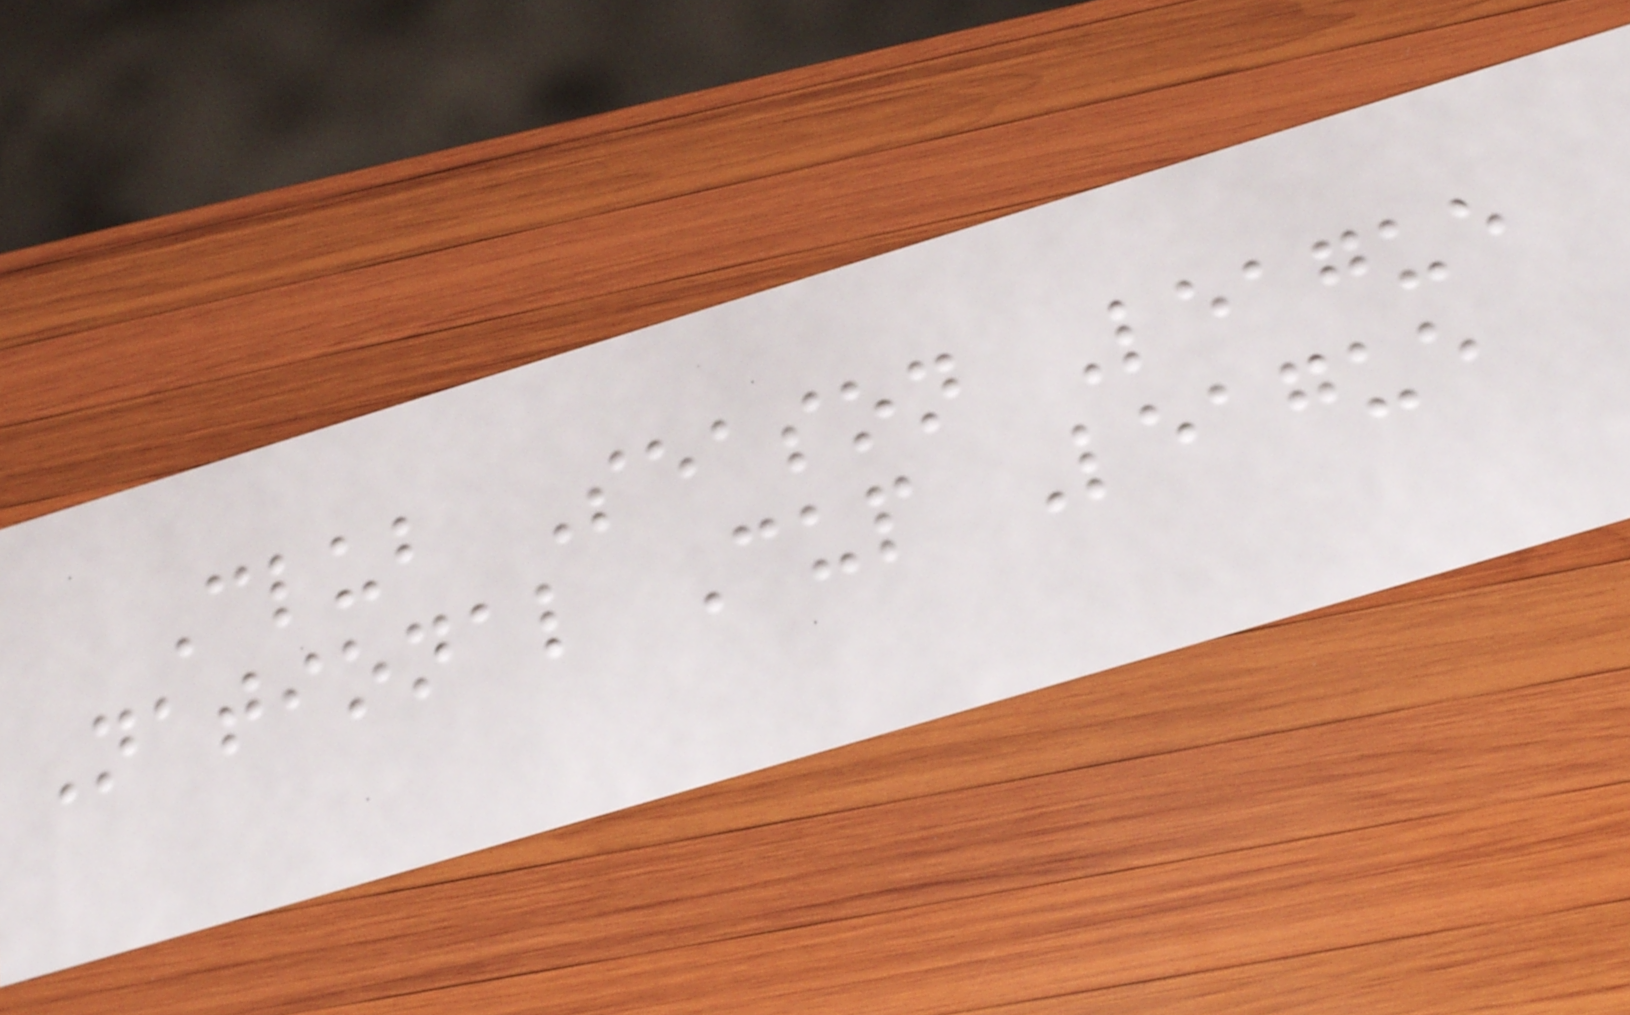Club Season League
National Cup League
